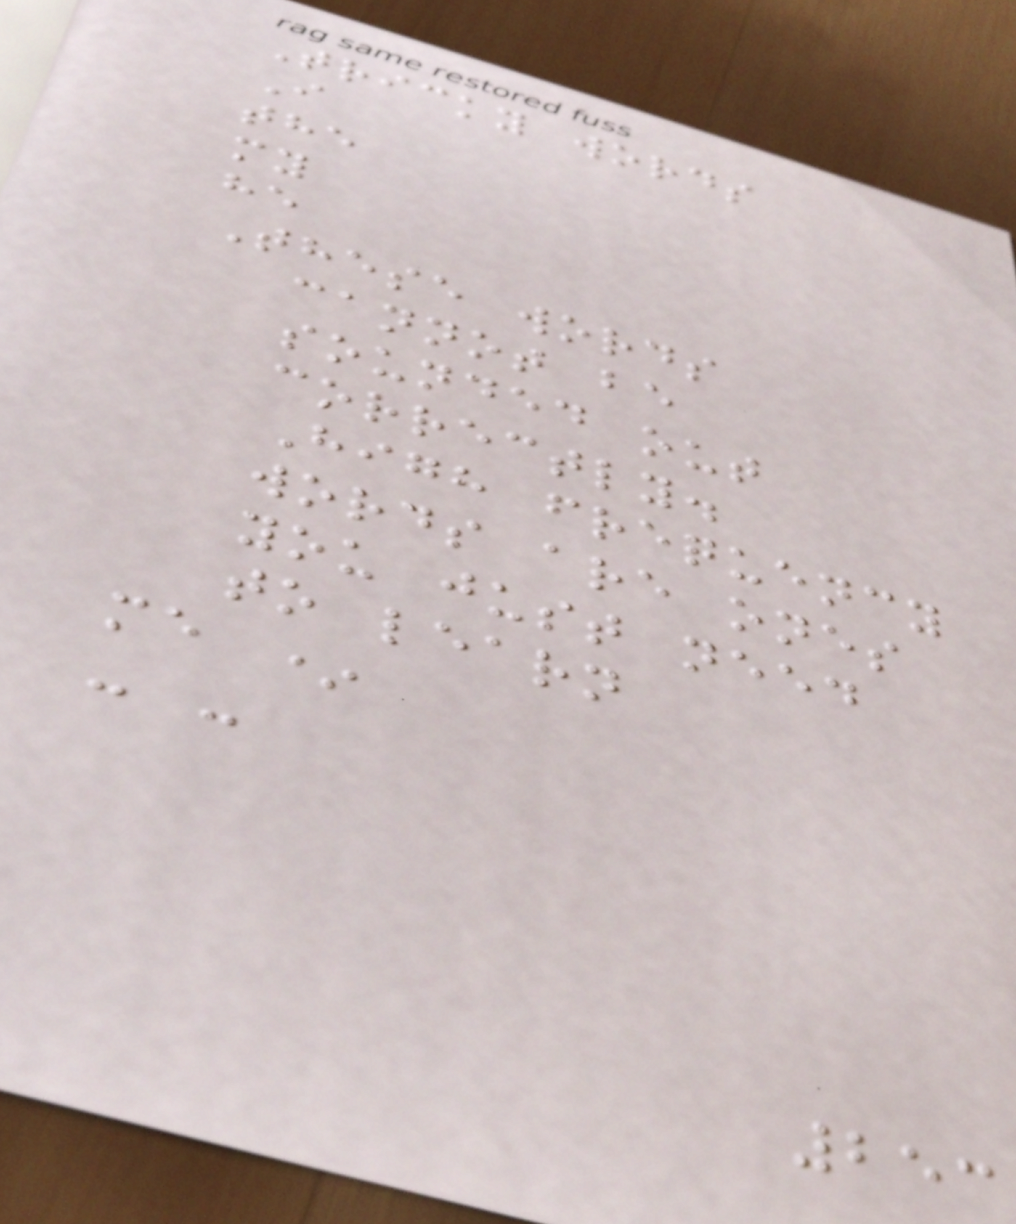Tricky words
I
the
my
he
These words
cannot be
sounded out
correctly.
High frequency
words are ones
you just need
to learn
me *
- -
253
